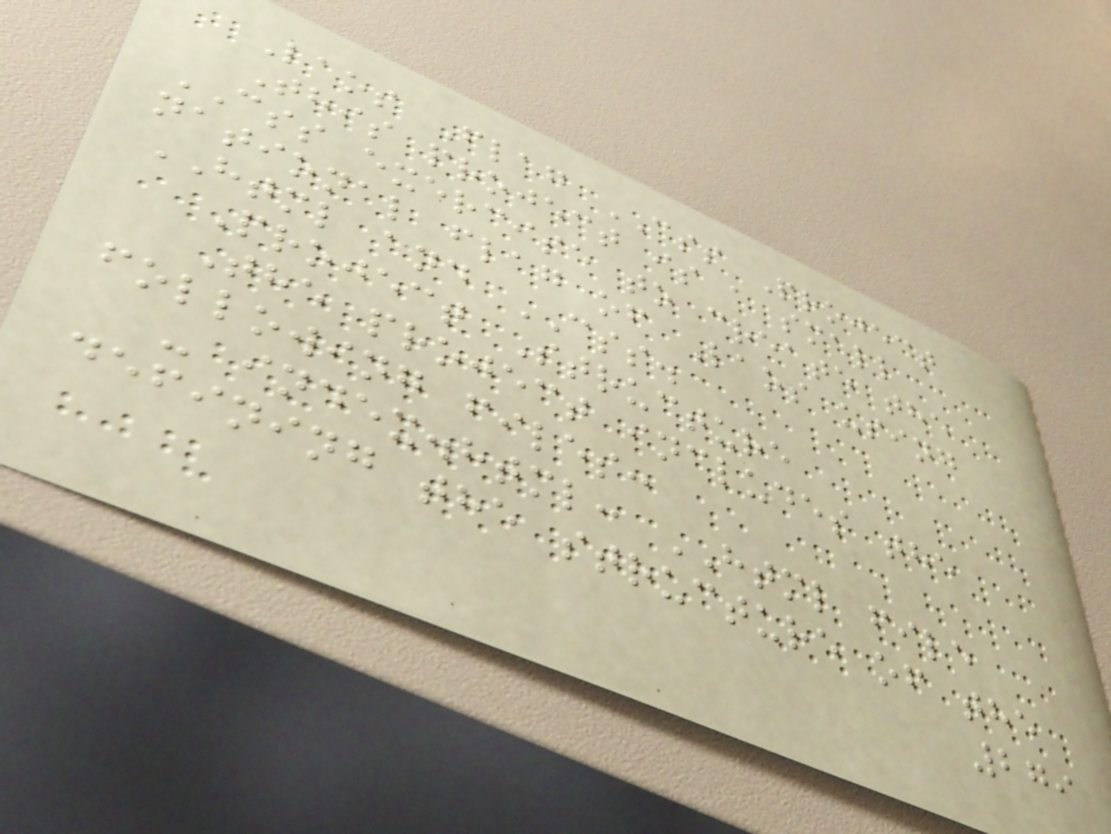Laos Flag CSS Project
This project is a small
CSS exercise to create the
national flag of Laos using
HTML and CSS.
Project Structure
The project includes the
following files:
- index.html: HTML file
defining the structure of the
279
